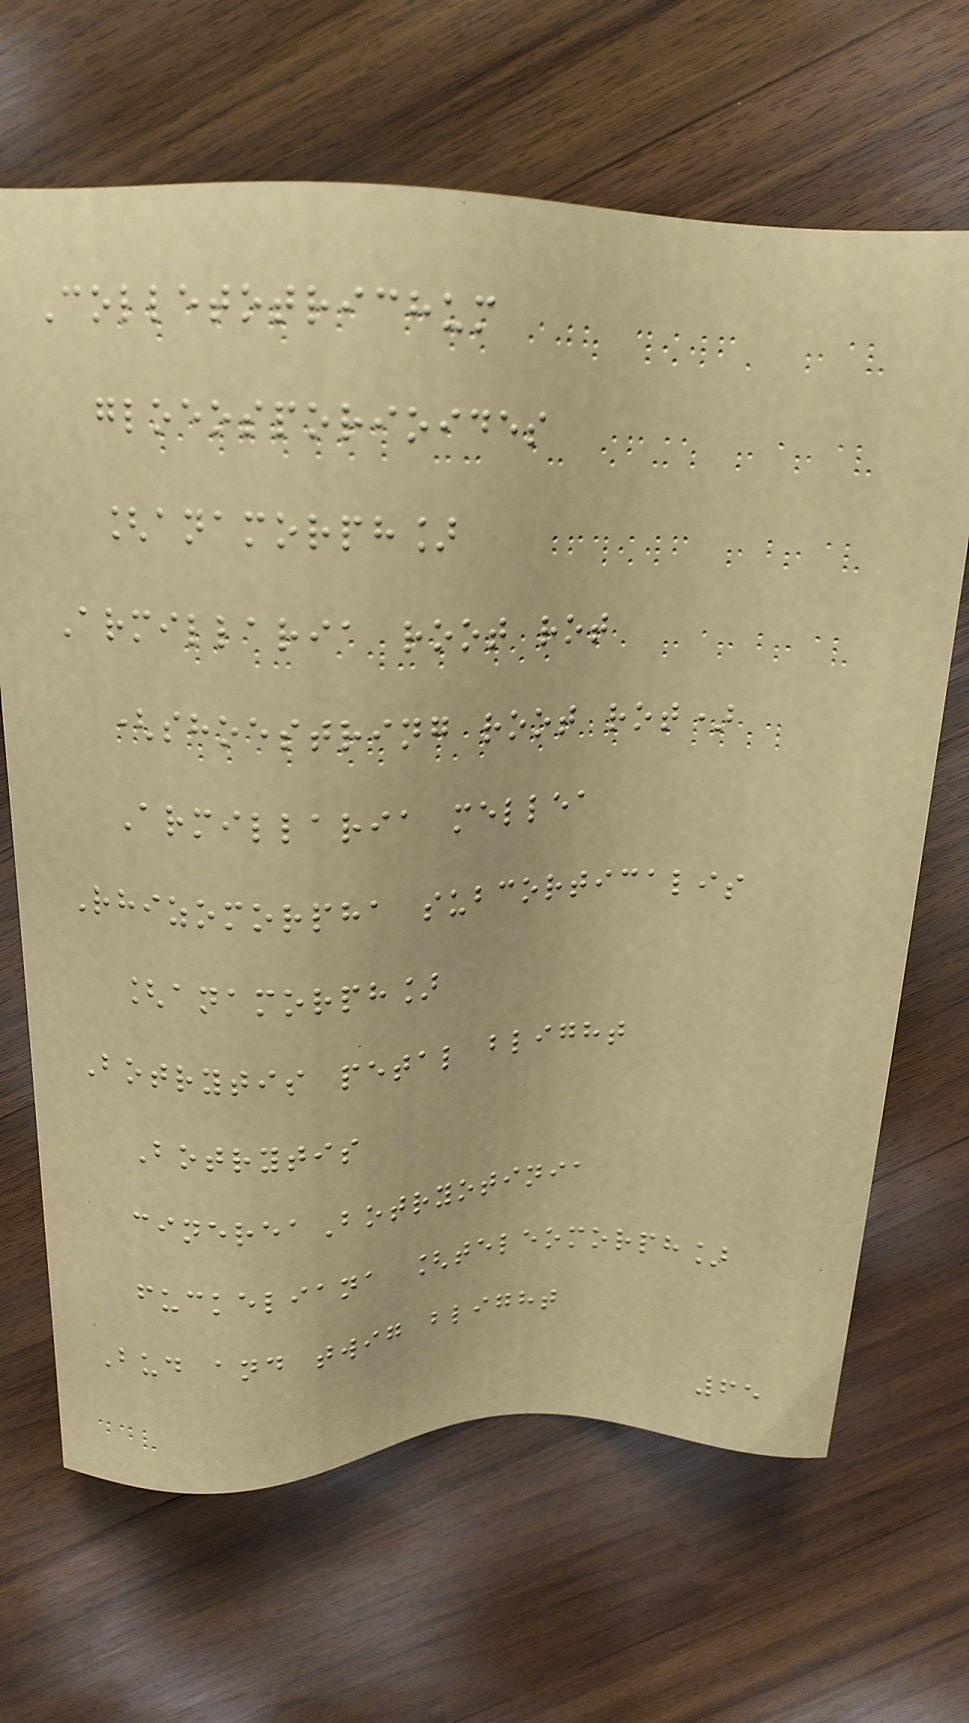Colletotrichum
gloeosporioides
[anamorph]
Armillaria root rot
(shoestring root rot)
Armillaria mellea
Rhizomorpha subcorticalis
[anamorph]
Botrytis petal blight
Botrytis
cinereaBotryotinia
fuckeliana [teleomorph]
Bud and twig blight
65
